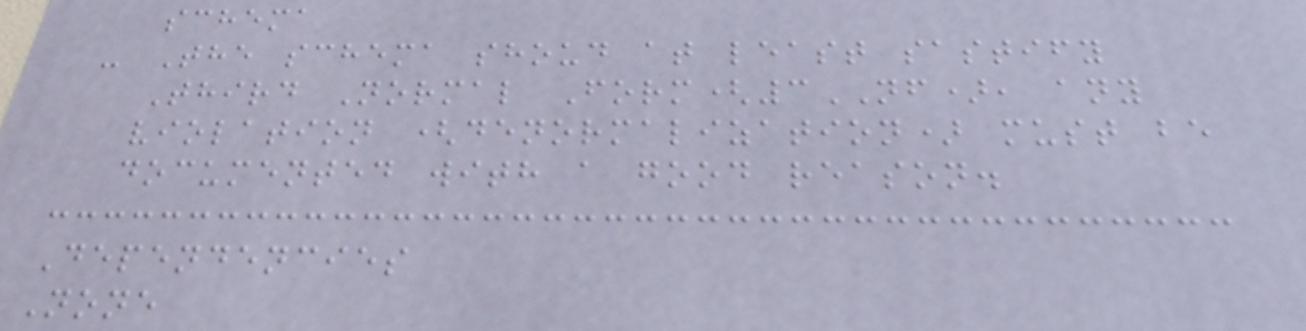schema
- The schema shoud at least sastify
Third Normal Form(3NF), any
violation (denormalization) must be
documented with a good reason.
Dependencies
None
